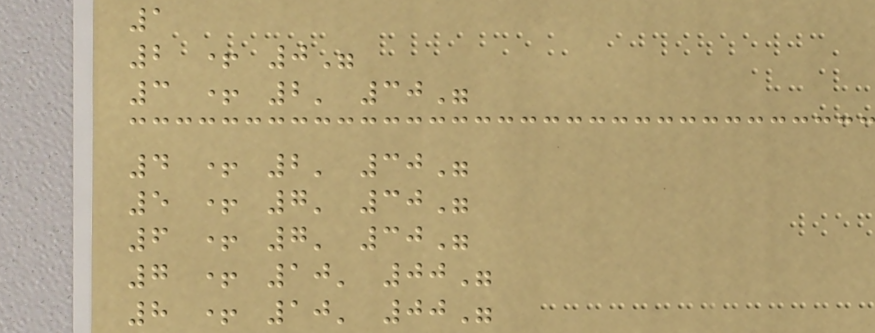1
2 + 0"
3 + 2' 30"
4 + 2' 30"
5 + 7' 30"
6 + 7' 30"
7 + 10' 00"
8 + 10' 00"
